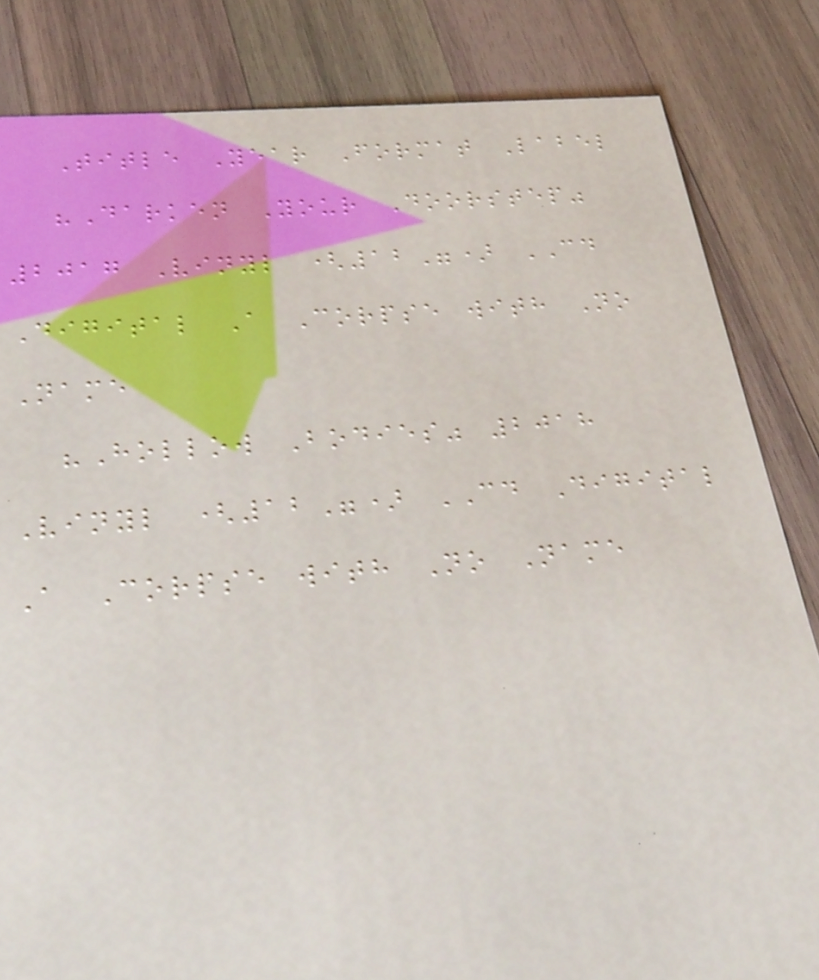Title Year Format Label
"Darken Your Doorstep"
2017 Vinyl (12") CD
Digital A Corpse with No
Name
"Hollow Bodies" 2018
Vinyl (12") CD Digital
A Corpse with No Name
